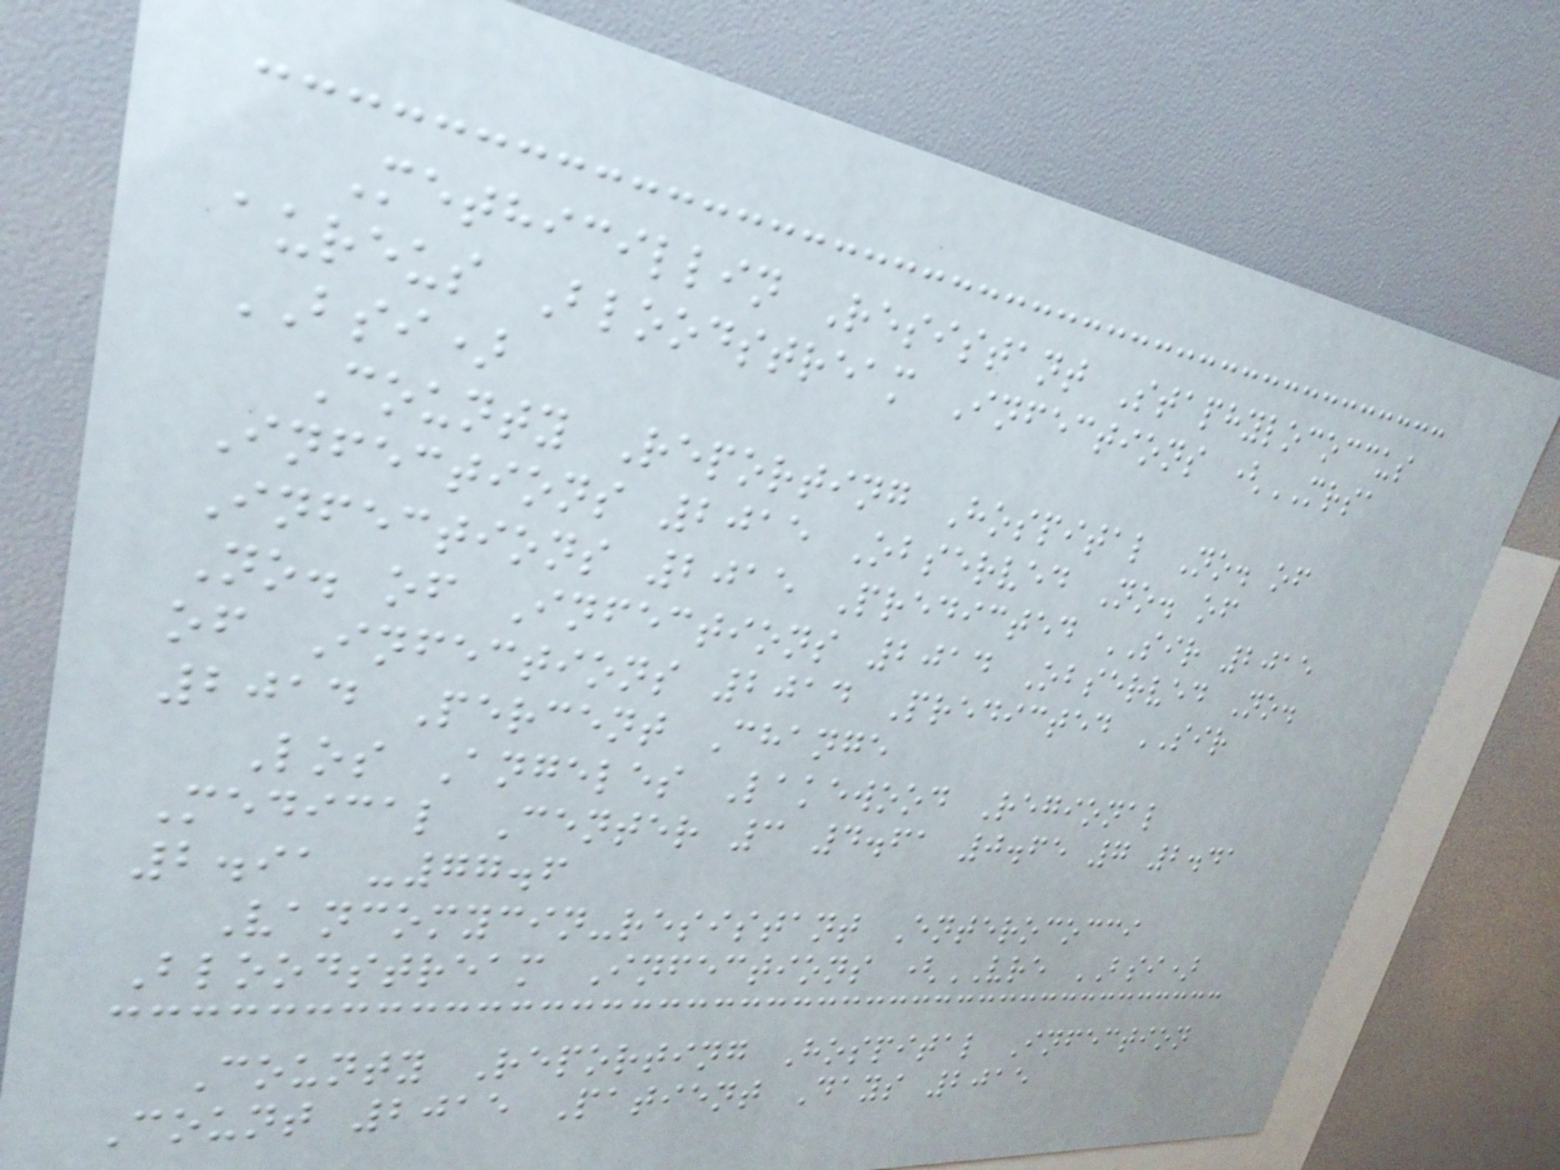Methicillin Resistant Staphylococcus
aureus Bloodstream Infections (MRSA
BSI)
County Reporting Hospital No. of
Infections 2015 Observed No. of
Infections 2015 Predicted SIR 2015
No. of Infections 2014 Observed No.
of Infections 2014 Predicted SIR
2014 Percent Change
Los Angeles Lakewood Regional
Medical Center 3 4.61 0.65 7 2.41
2.91 -77.6
Vancomycin-resistant Enterococci
Bloodstream Infections (VRE BSI)
County Reporting Hospital Infection
Count 2015 Patient Days 2015
